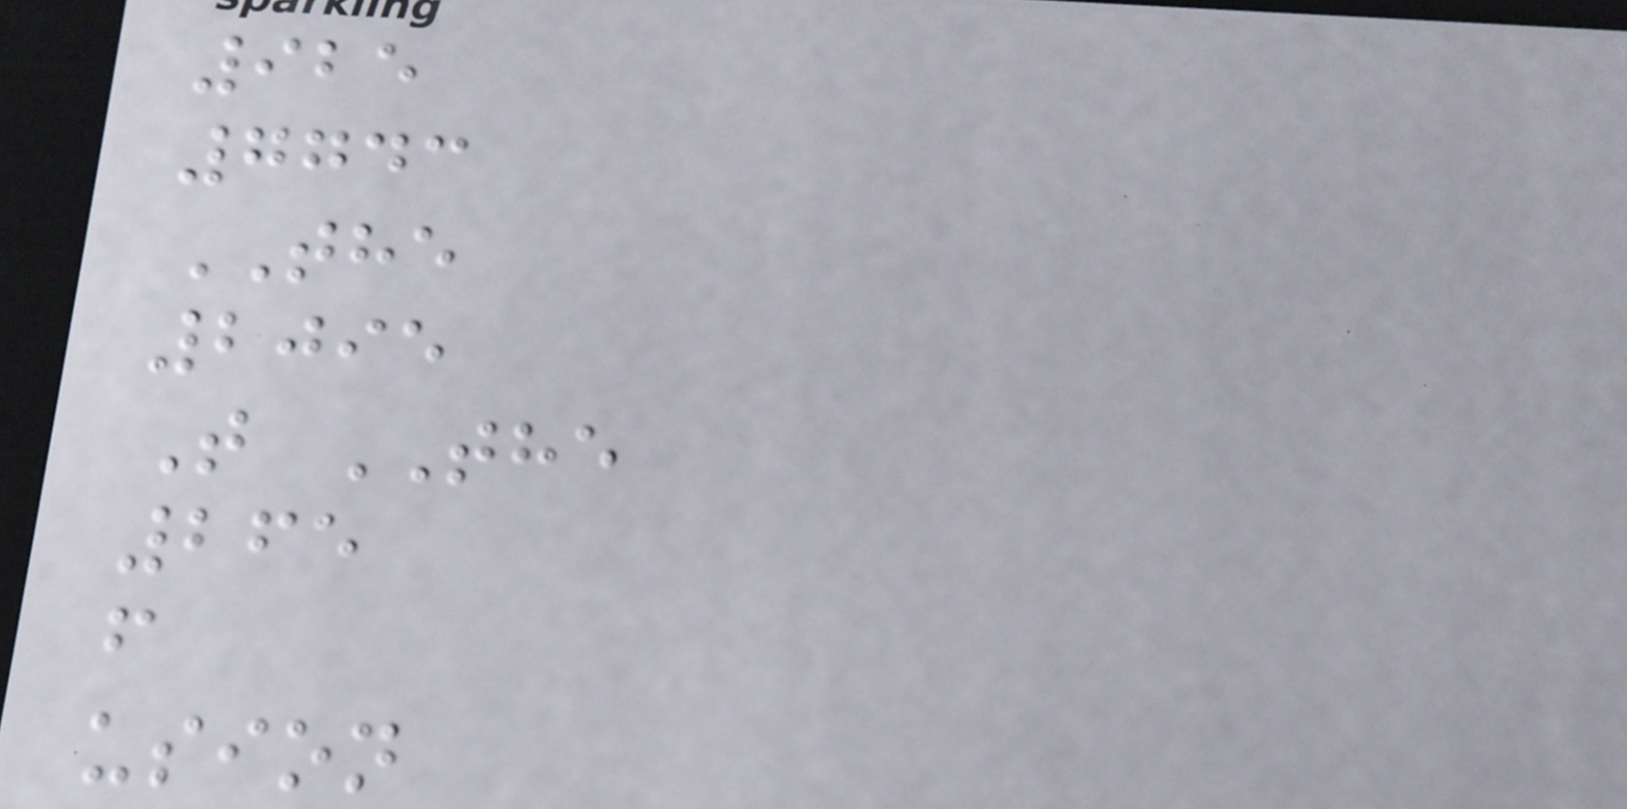925
7743
THE
2095
T THE
265
f
usion
